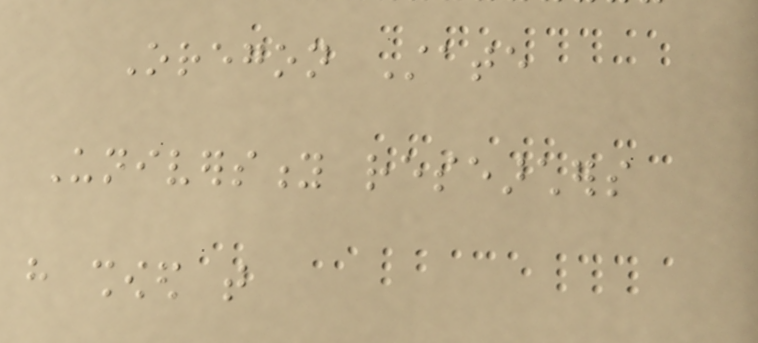Oregon State
University researchers
have showed that
